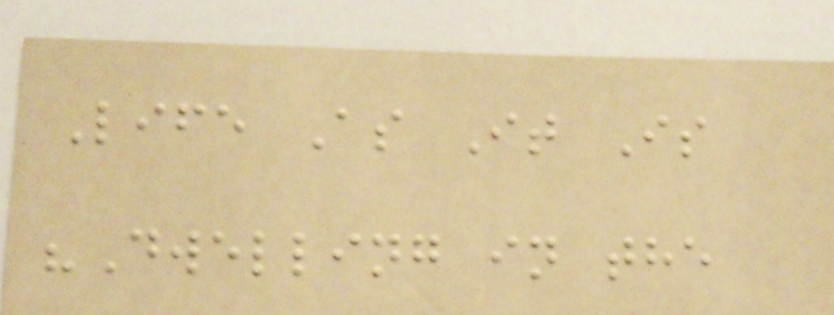Life As It Is
"Dwelling in the
